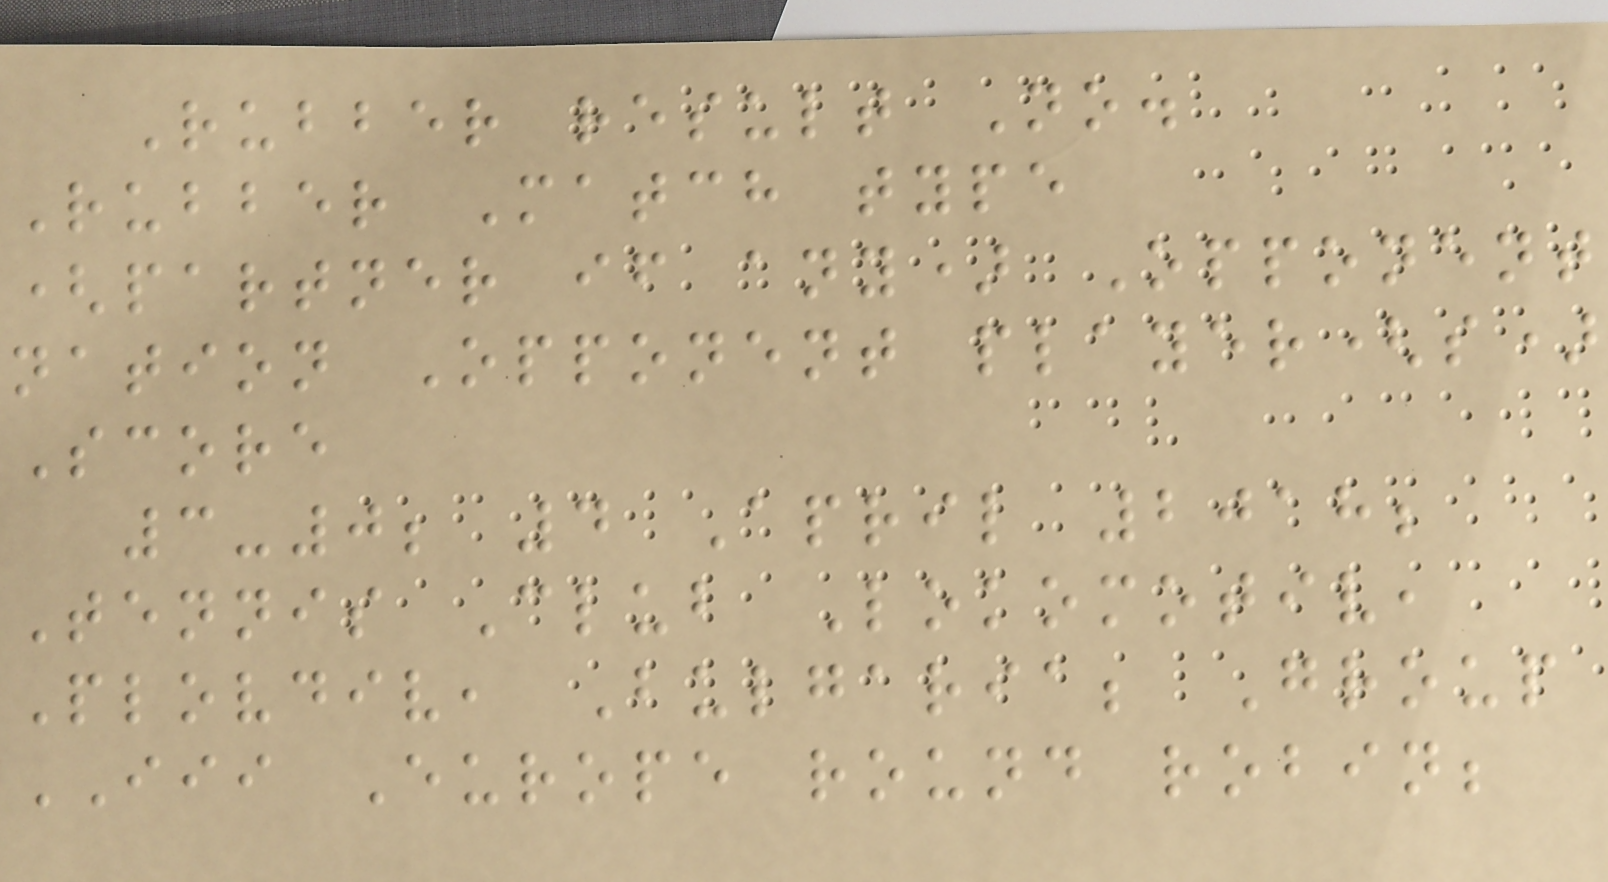Rubber result No.
Rubber Match type
(partner if any) Opponent
nation Opponent player(s)
Score
3-0; 4 April 2018;
Tennis Club Lokomotiv,
Plovdiv, Bulgaria; Group
III Europe round robin;
